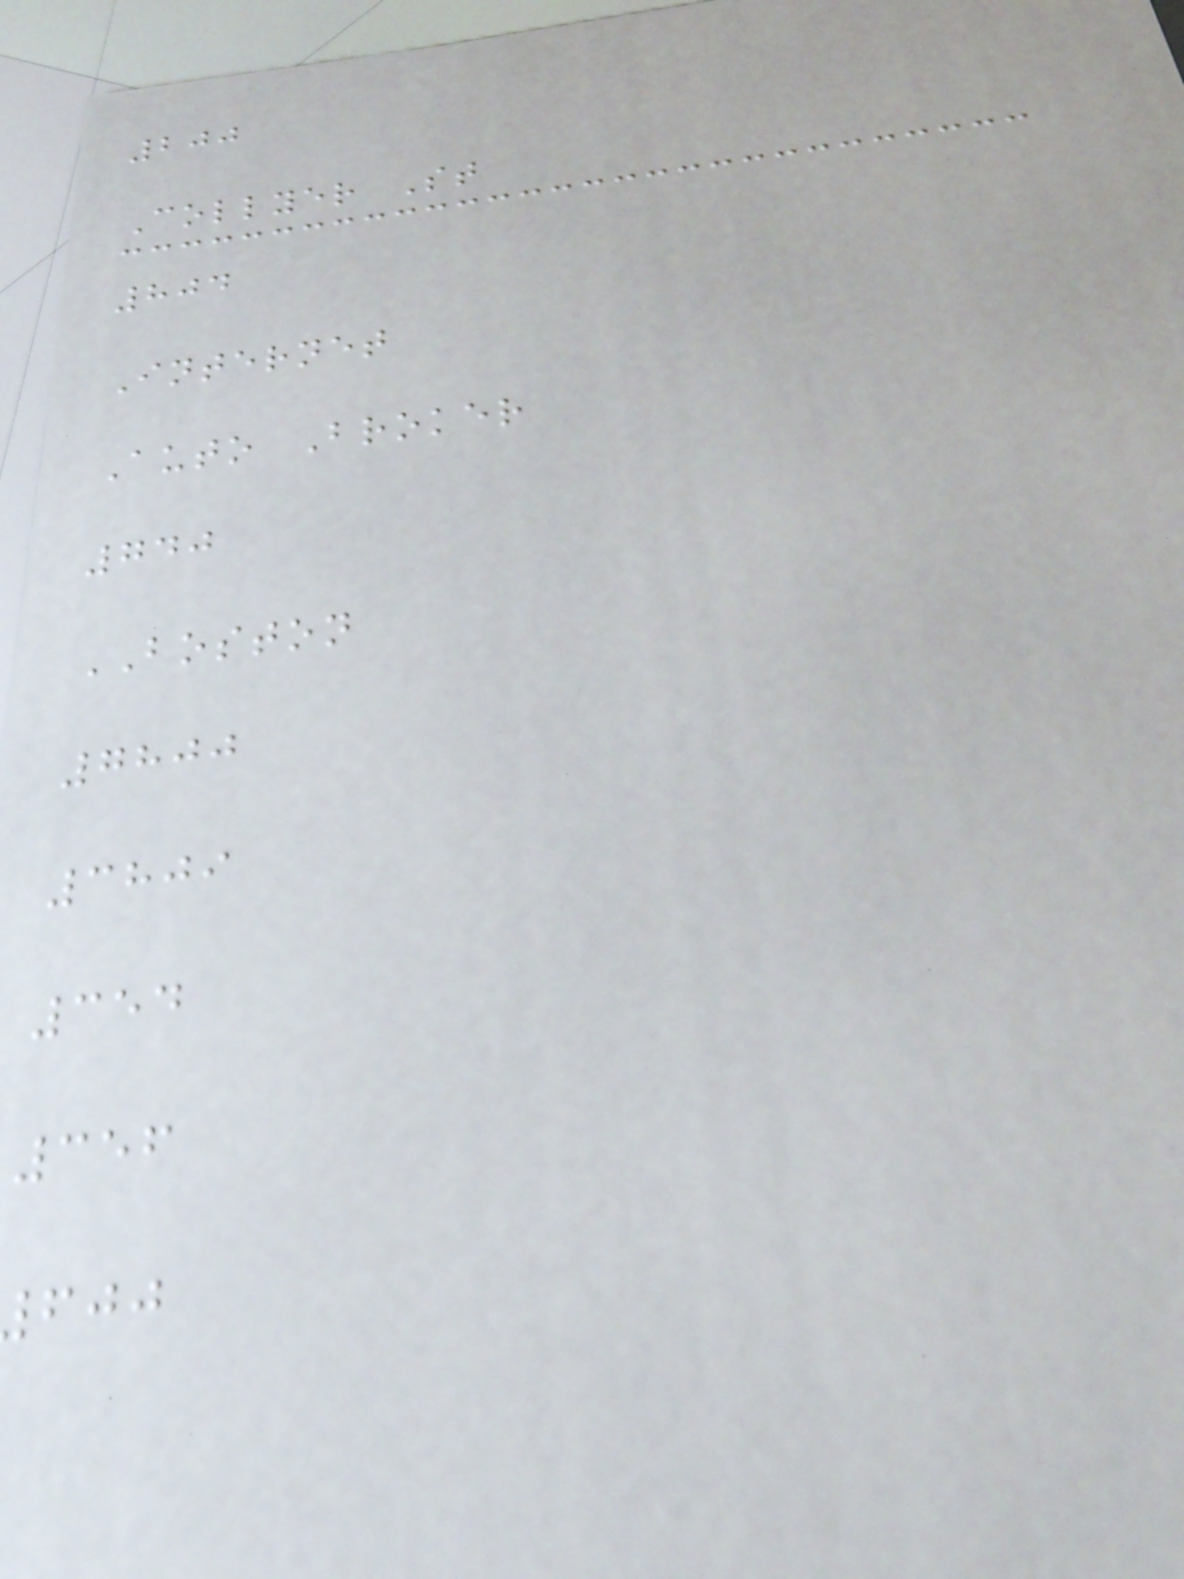200
Collyer St
804
Internet
Auto Broker
740
BOSTON
7800
3809
354
356
